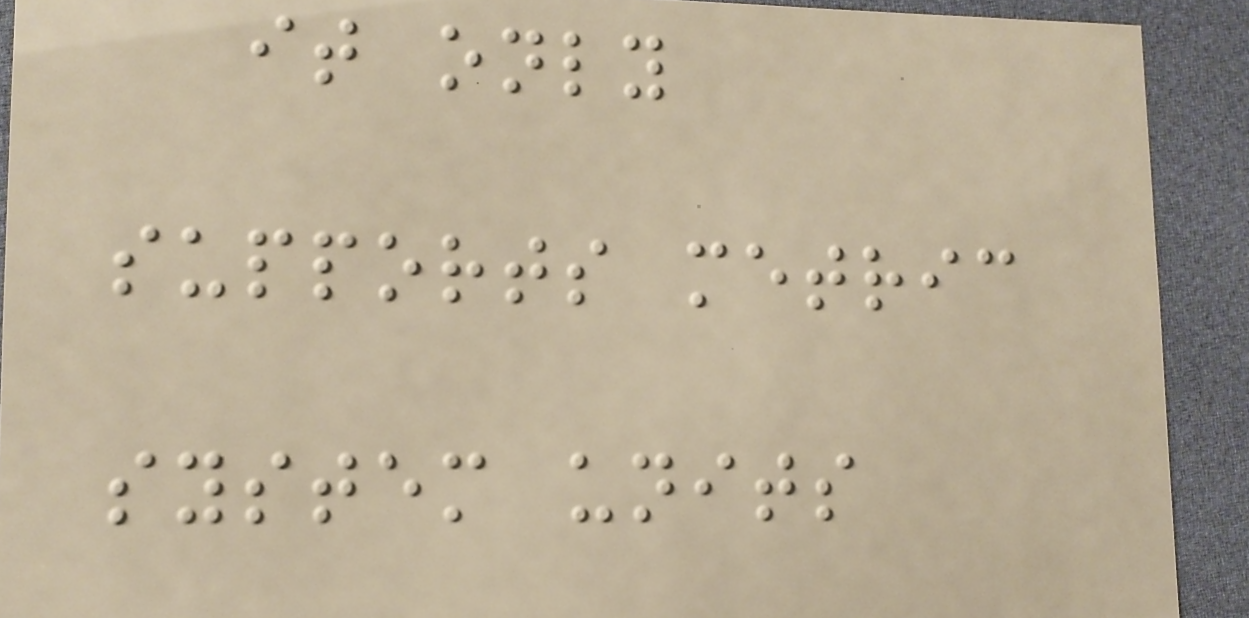it only
supports metric
system units
